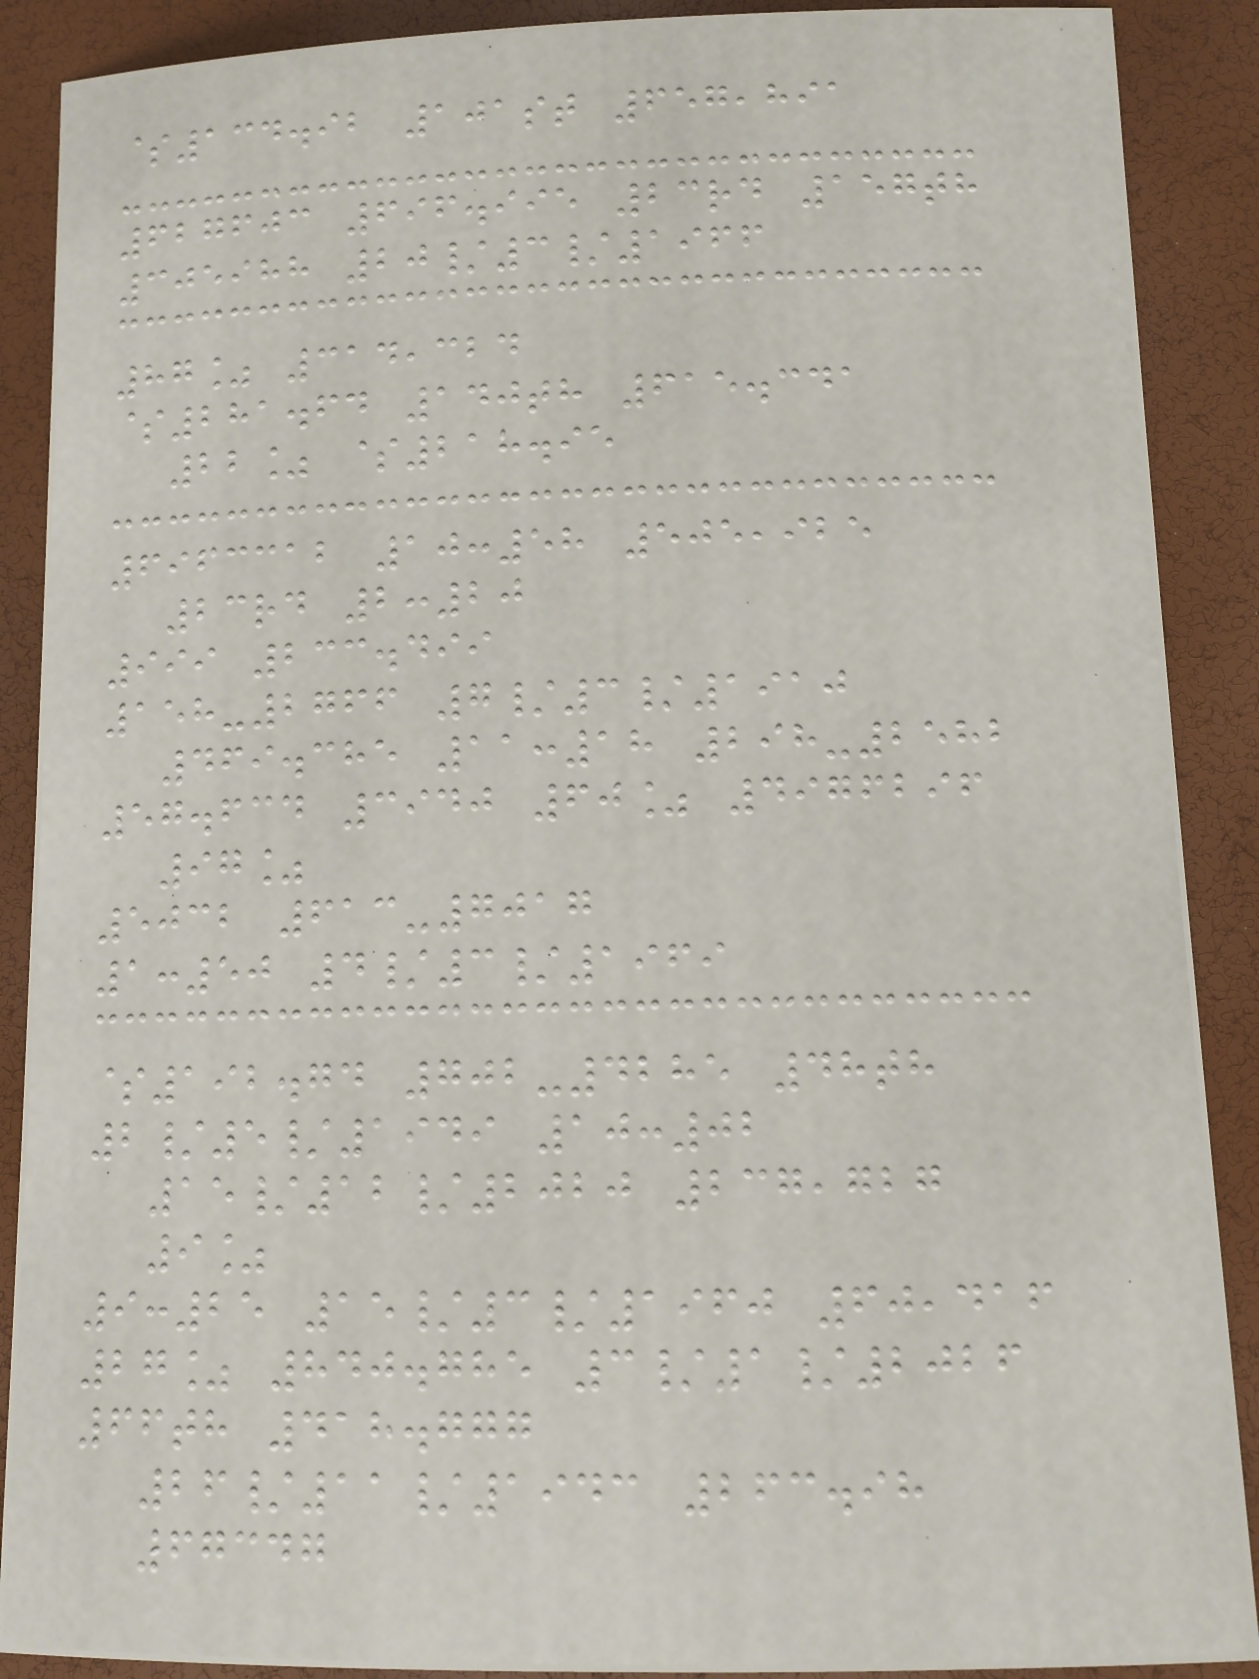$134.92 101st 657,891
627603 696.995 23rd 157th
305988 20/3/1966
87% 314,324
$281.64 140th 615.341
22% $218.95
6963312 10:58 505,925
23rd 2:20
999 233.499
158-2766 7/3/1910
469.385 11:18 298-2582
57.634 3940 60% 4976296
97%
5032 613-7017
1:50 4/3/1969
$192.74 702-4285 48th
2/5/1949 10:02
15/12/2020 237,727
9%
9:25 15/3/1960 60,416
27% 840.785 3/1/2026
66th 418.777
26/11/1943 263.98
67347
